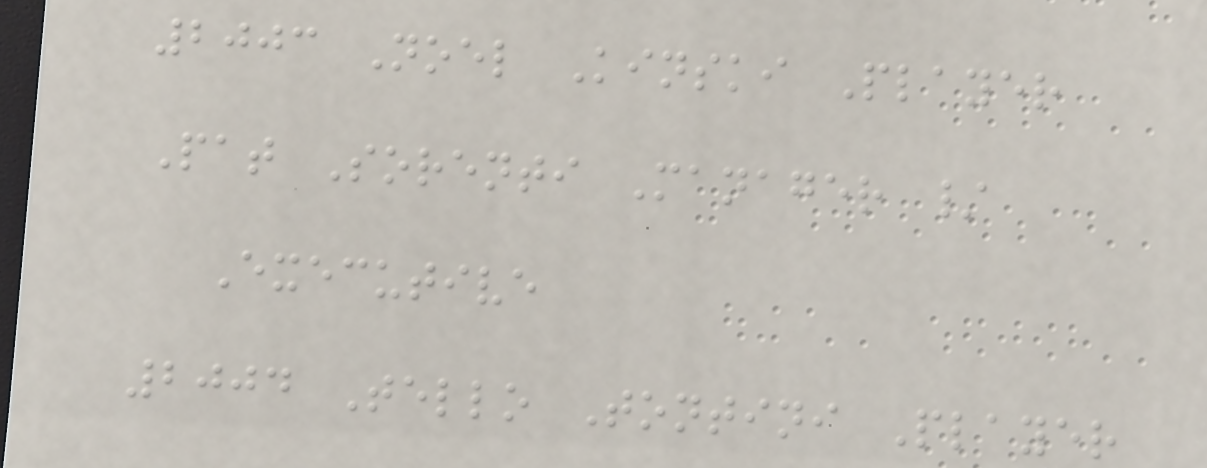2003 Noel Kinski Player
Pat Sorenti Manager /
Executive
2004 Tello Tontini Player
